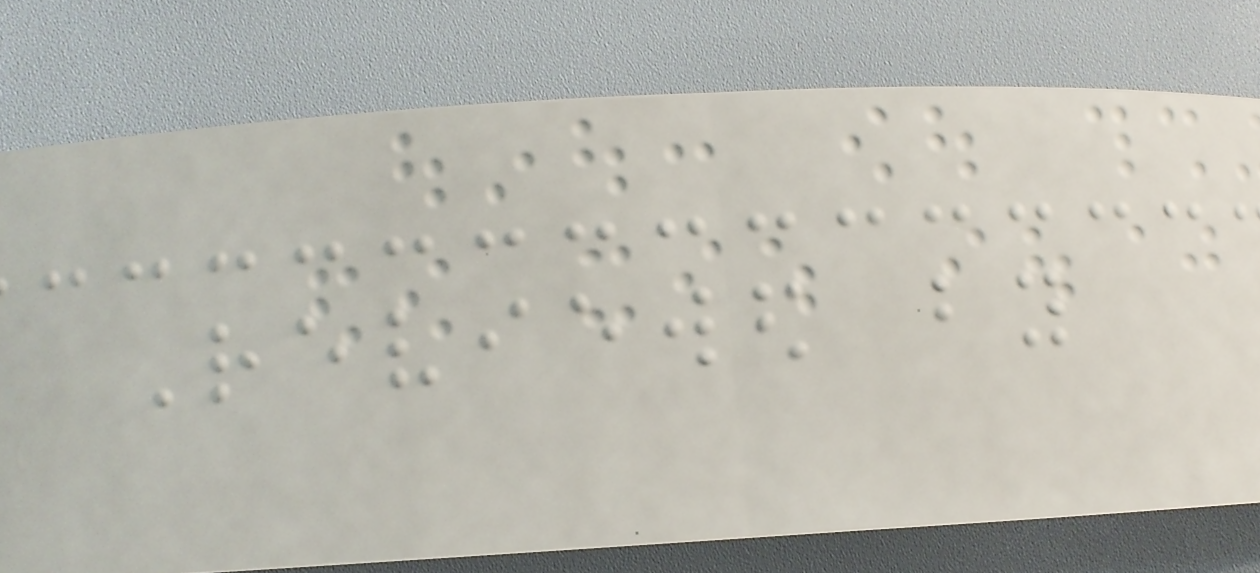Reviewed by
